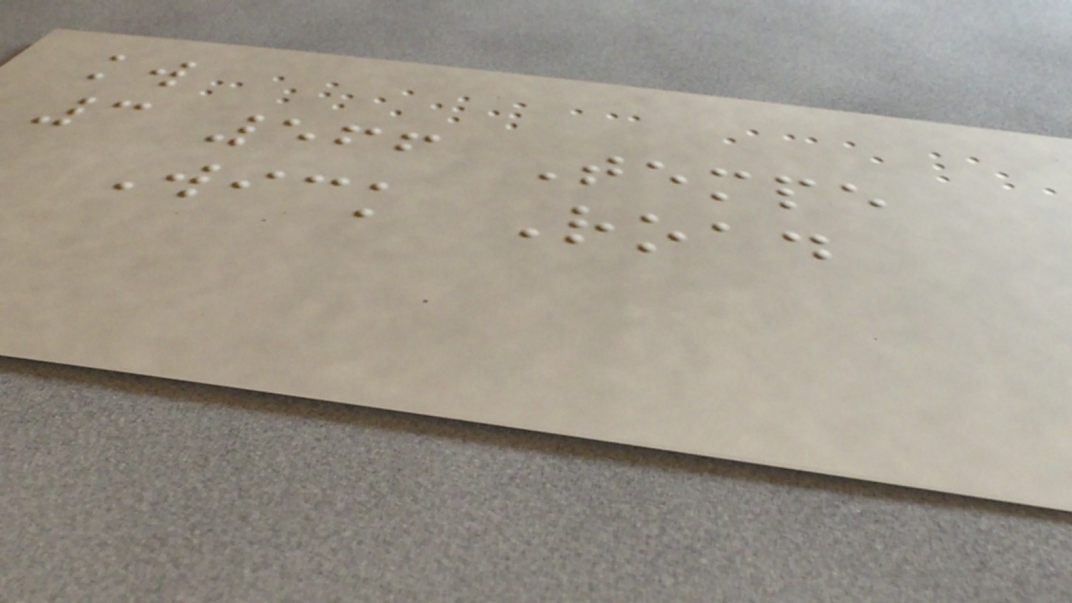kw
3 566 Tempe
Wick Road
